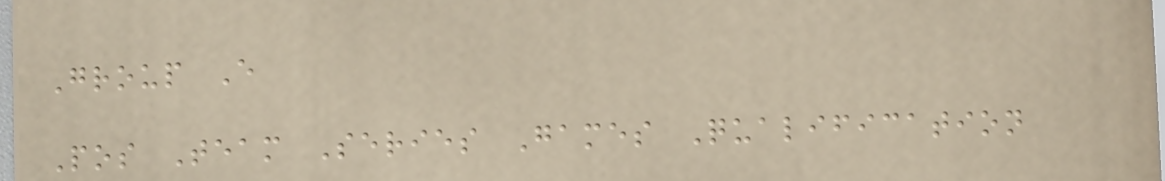Group E
Pos Team Series Games Qualification
